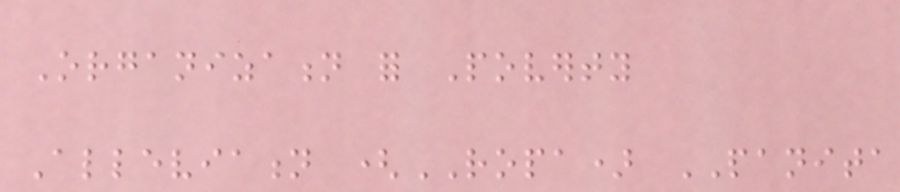Organization for Poverty
Alleviation (ROPA) PANITA
